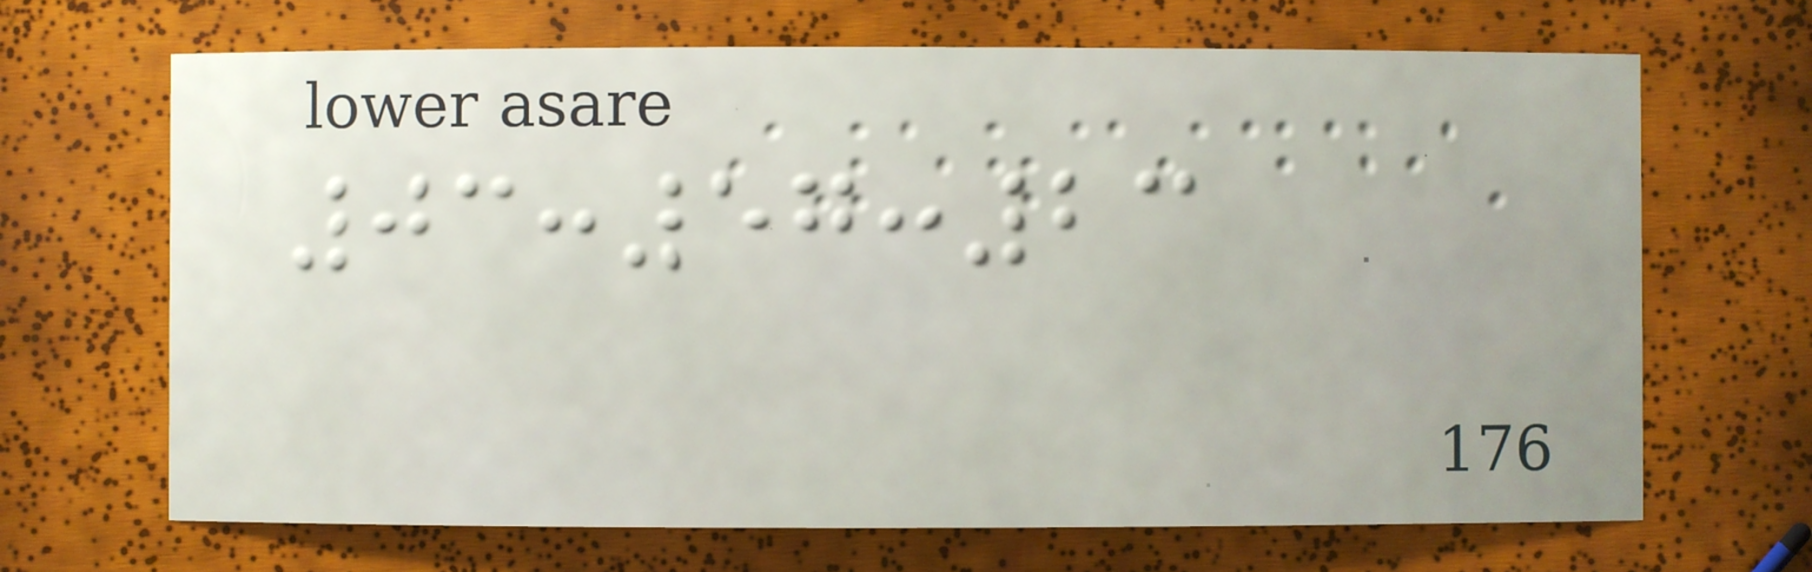03:57:23
